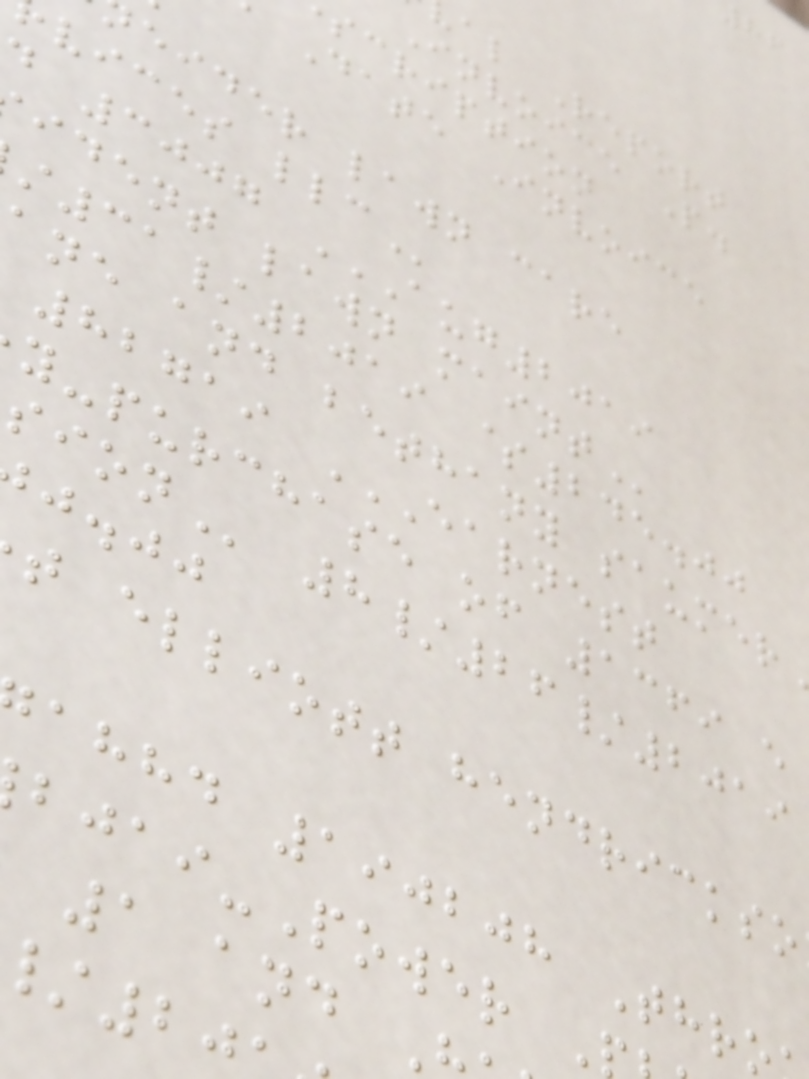al Report
Invoice P.
scription
Date Invoice
eider lawn care
vices
ident lawn
31/2019 $245.00
ane and bethany
y-purchase of 1369 e
8/26/2019
j.jj
t elliott
ahhd 190208 Thr
-Power
1 and
